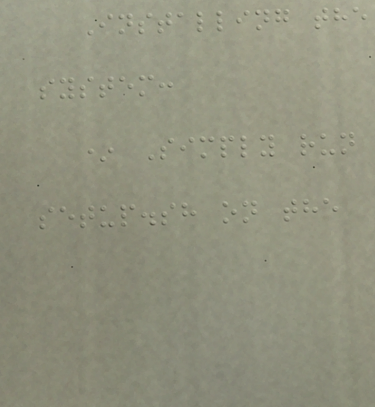Installing the
system:
* Simply run
setup.sh on the
